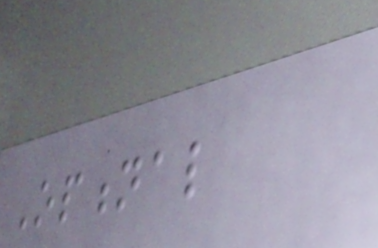Optional
